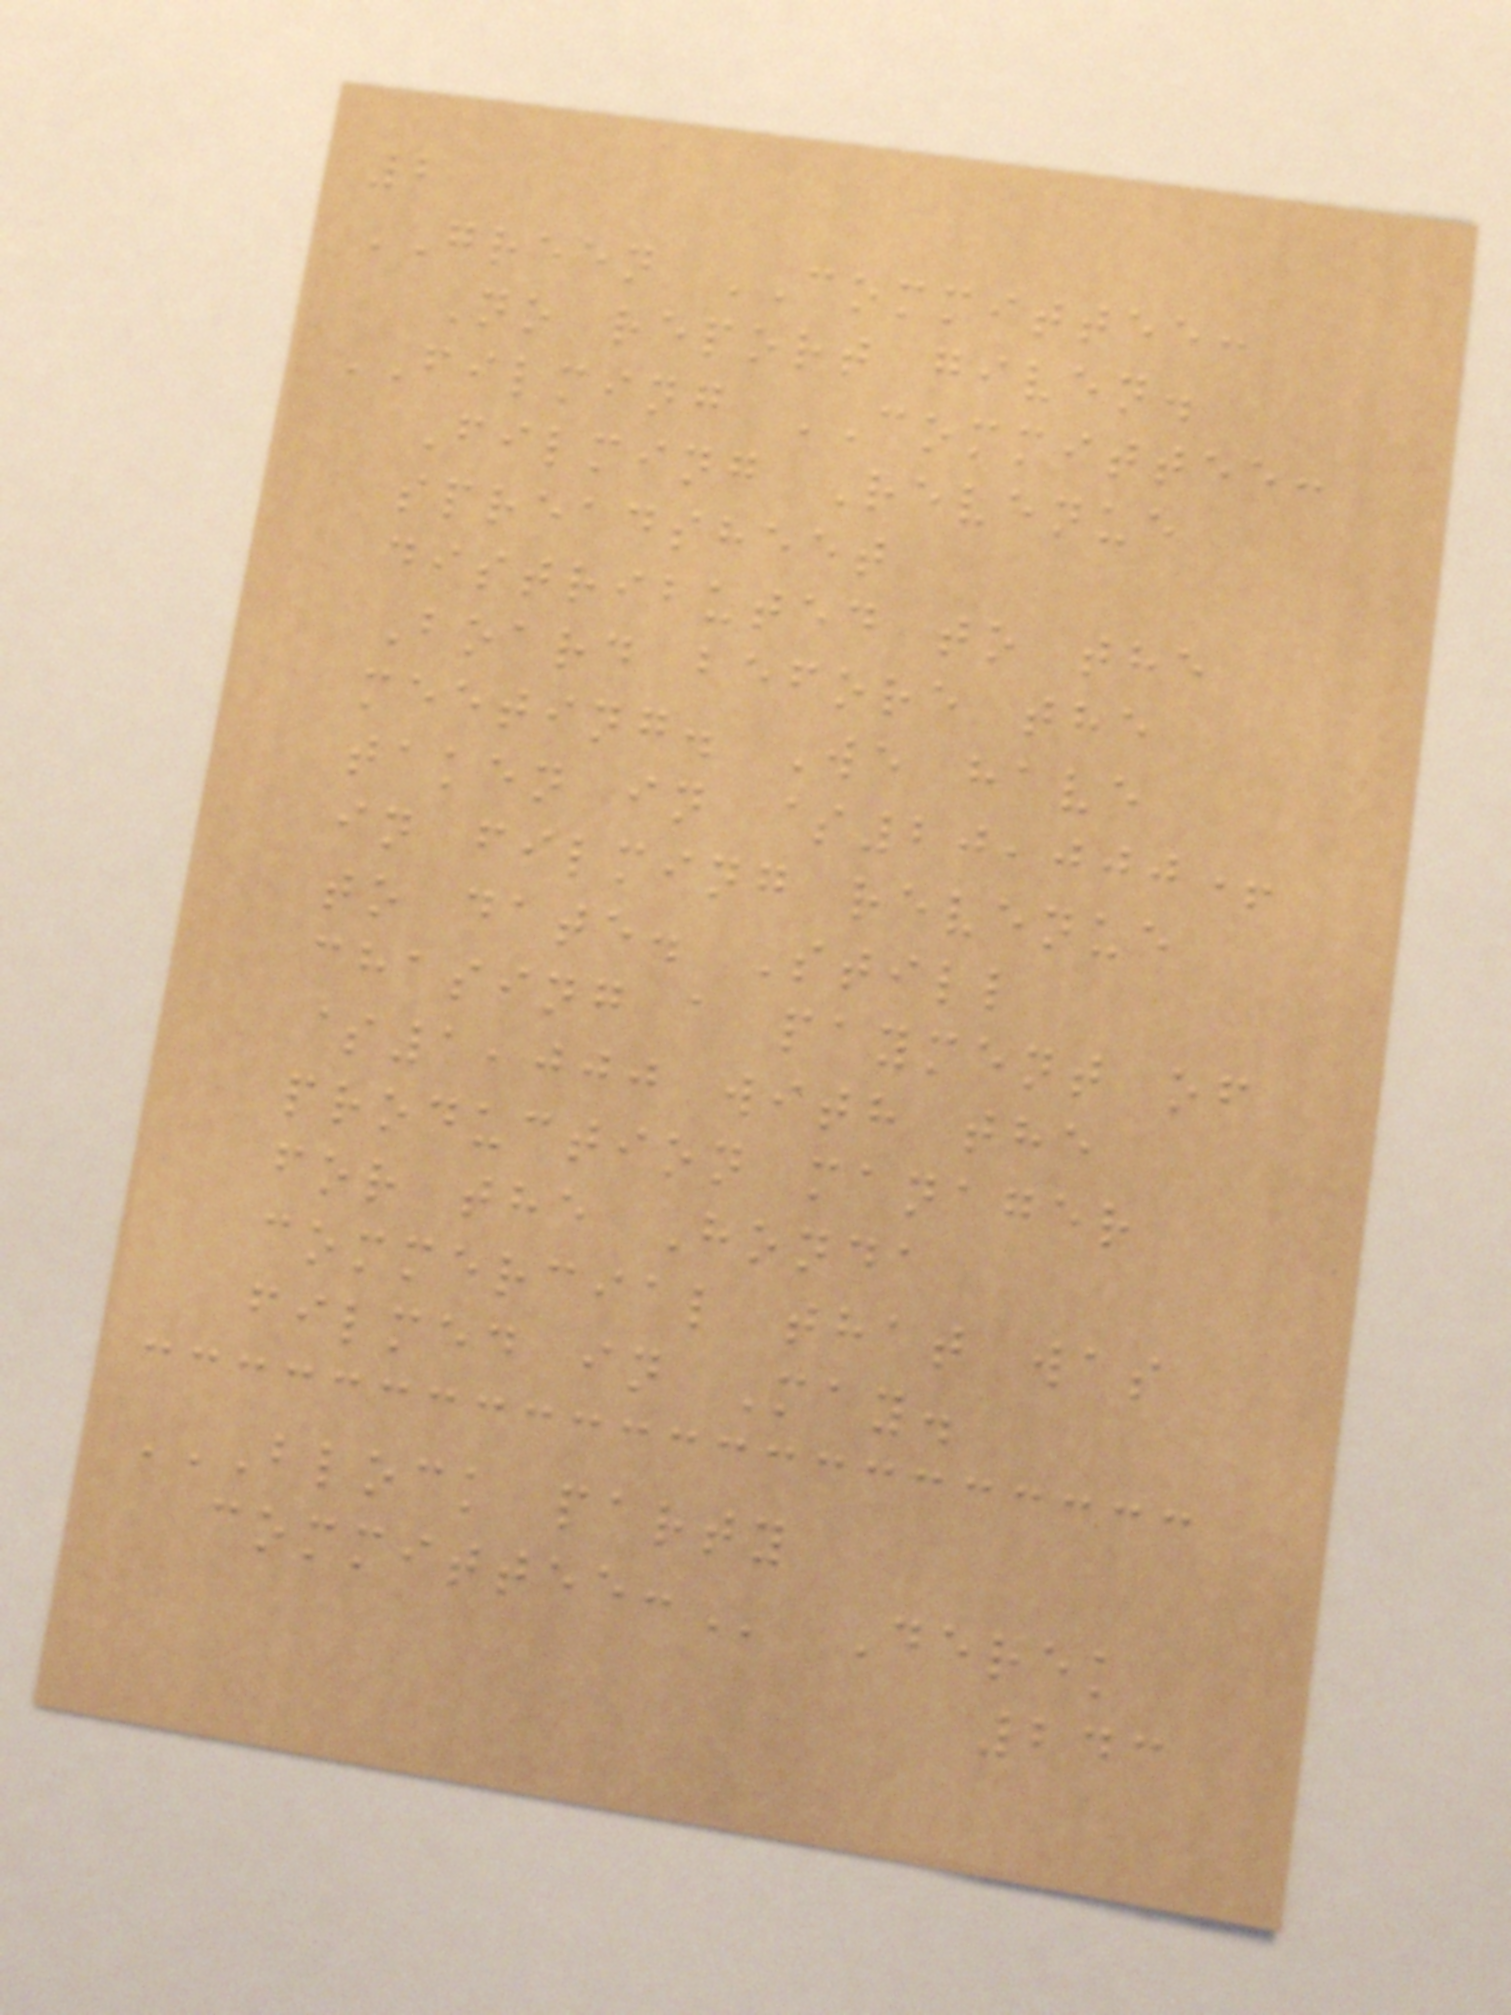2
GREEN COMMITTEE:
No report given.
FILMING COMMITTEE:
Filming Revenue
spreadsheet
distributed to the
Board before the
meeting. We have
taken in $20,000+
in filming revenue
to date. Still
chasing a payment of
$1,000 with the
production manager
for the Honda
commercial that was
filmed in May.
BLOCK PARTY
COMMITTEE: Derek
243
